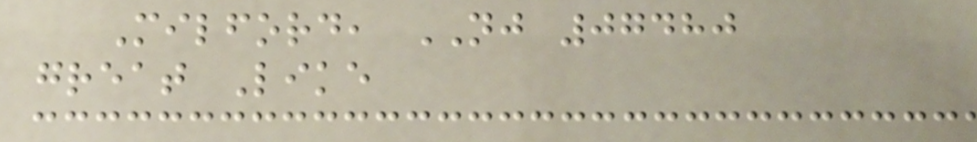Milford, NJ 07480
great Like
